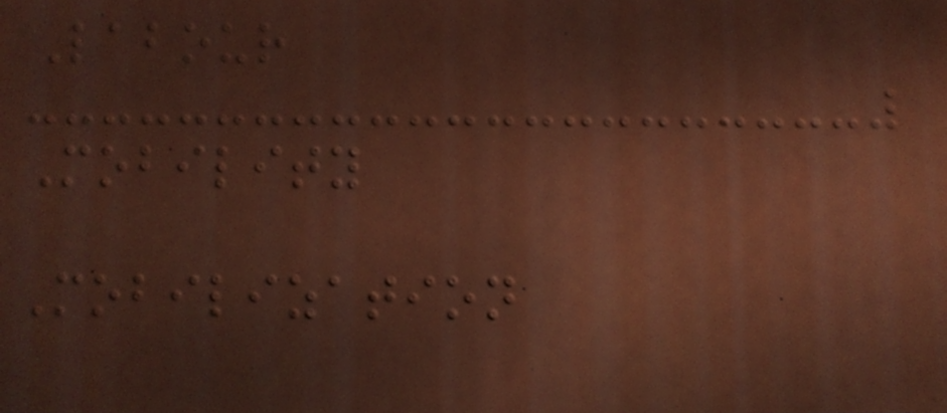Labour
Mobility
Mobilization
